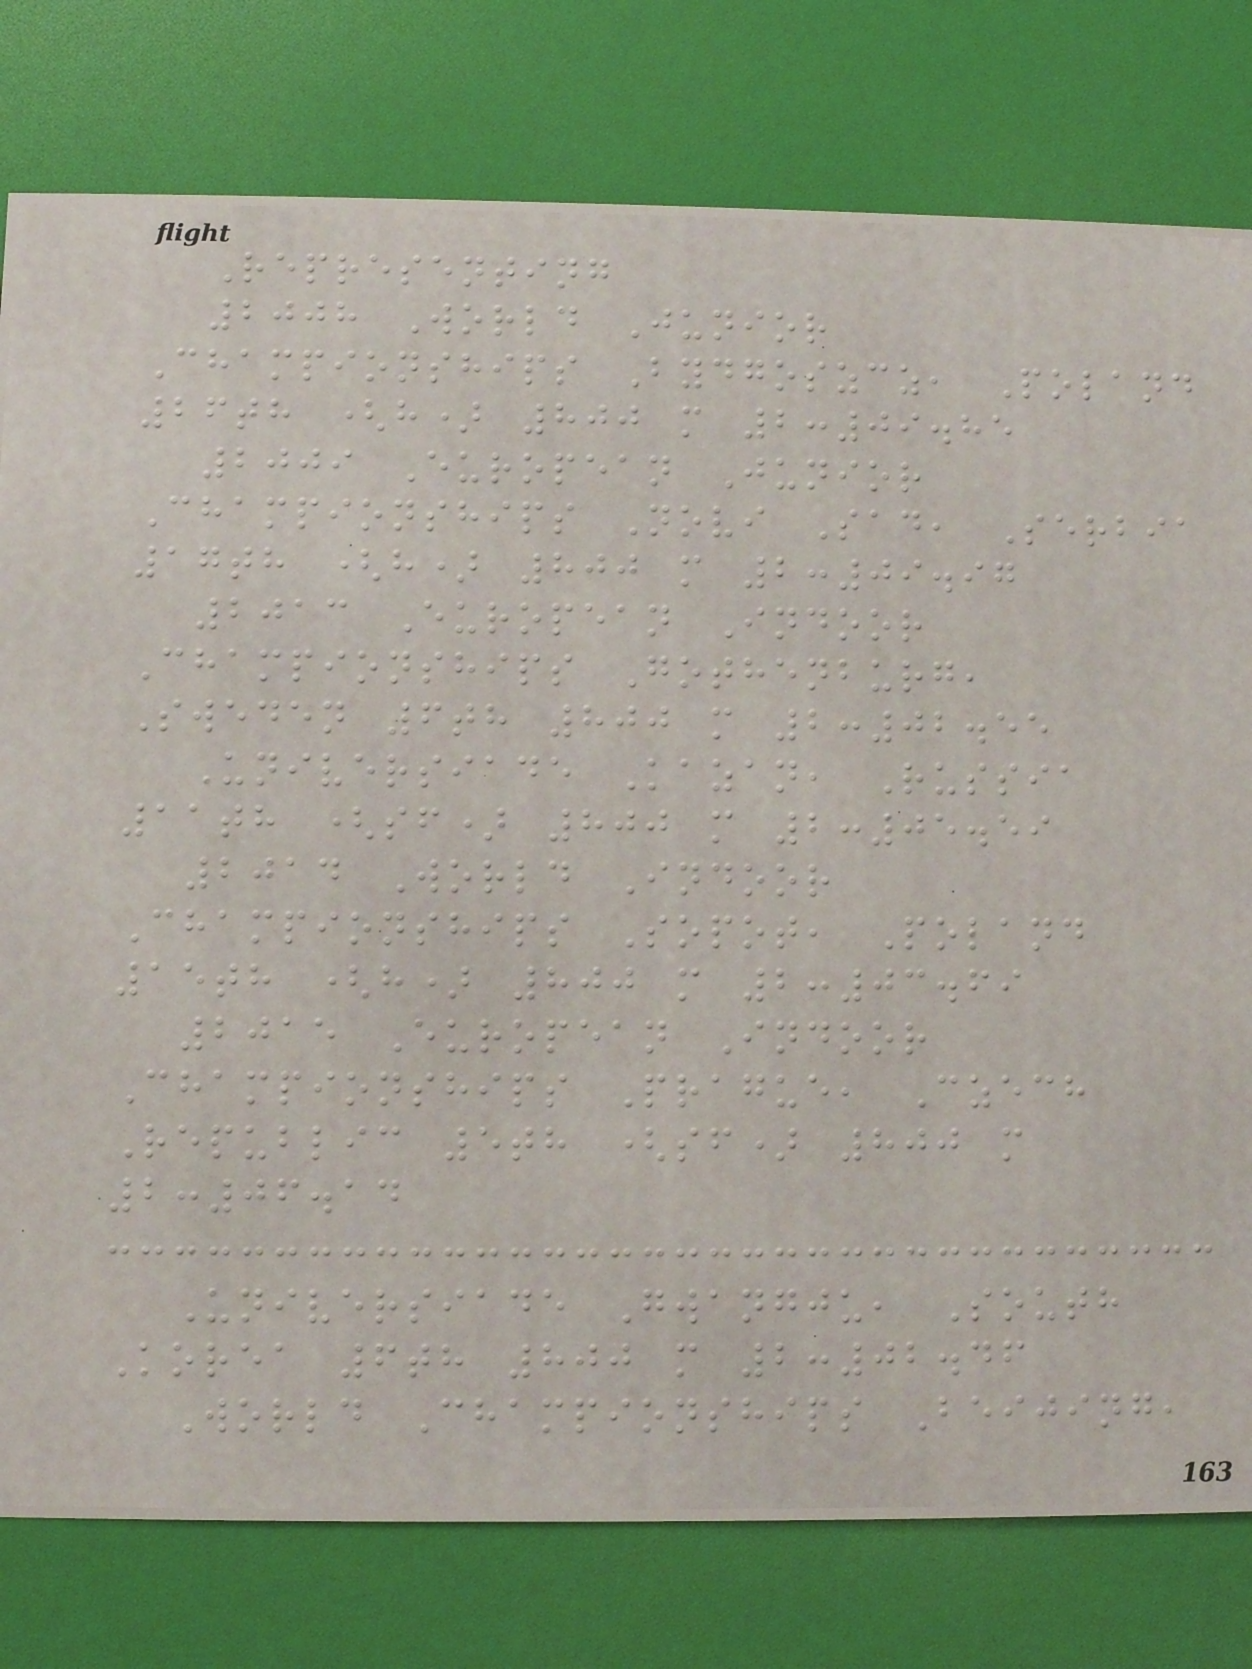Representing
2008 World Junior
Championships Bydgoszcz, Poland
26th (h) 800 m 2:09.85
2009 European Junior
Championships Novi Sad, Serbia
17th (h) 800 m 2:09.97
2013 European Indoor
Championships Gothenburg,
Sweden 6th 800 m 2:02.55
Universiade Kazan, Russia
11th (sf) 800 m 2:05.59
2014 World Indoor
Championships Sopot, Poland
15th (h) 800 m 2:03.69
2015 European Indoor
Championships Prague, Czech
Republic 5th (sf) 800 m
2:06.14
Universiade Gwangju, South
Korea 6th 800 m 2:02.46
World Championships Beijing,
